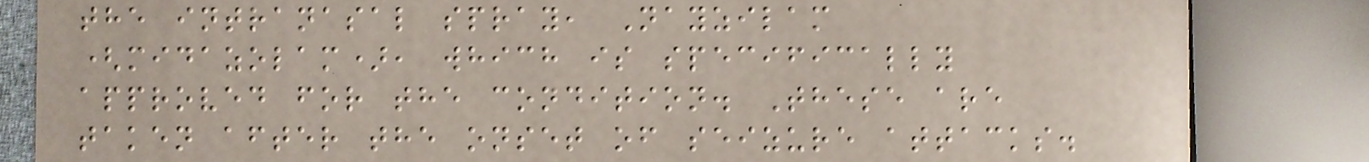the intranasal spray, Nayzilam
(midazolam), which is specifically
approved for the condition. These are
taken after the onset of seizure attacks.
